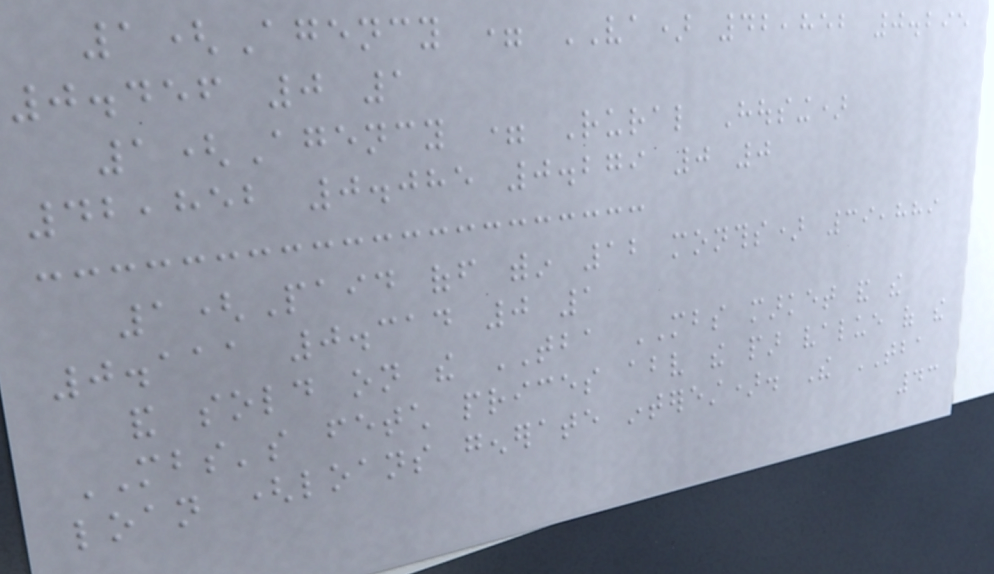1(Agency = VA) 42,852 0.295
0.456 0 1
1(Agency = Rural Housing)
42,852 0.085 0.279 0 0
1(Paid off within 12 months) 39,889
0.111 0.314 0 1
and sold on the TBA MBS market and the
MBS's fetch prices above the par value of the
loan (loans generate interest). The TBA
43
